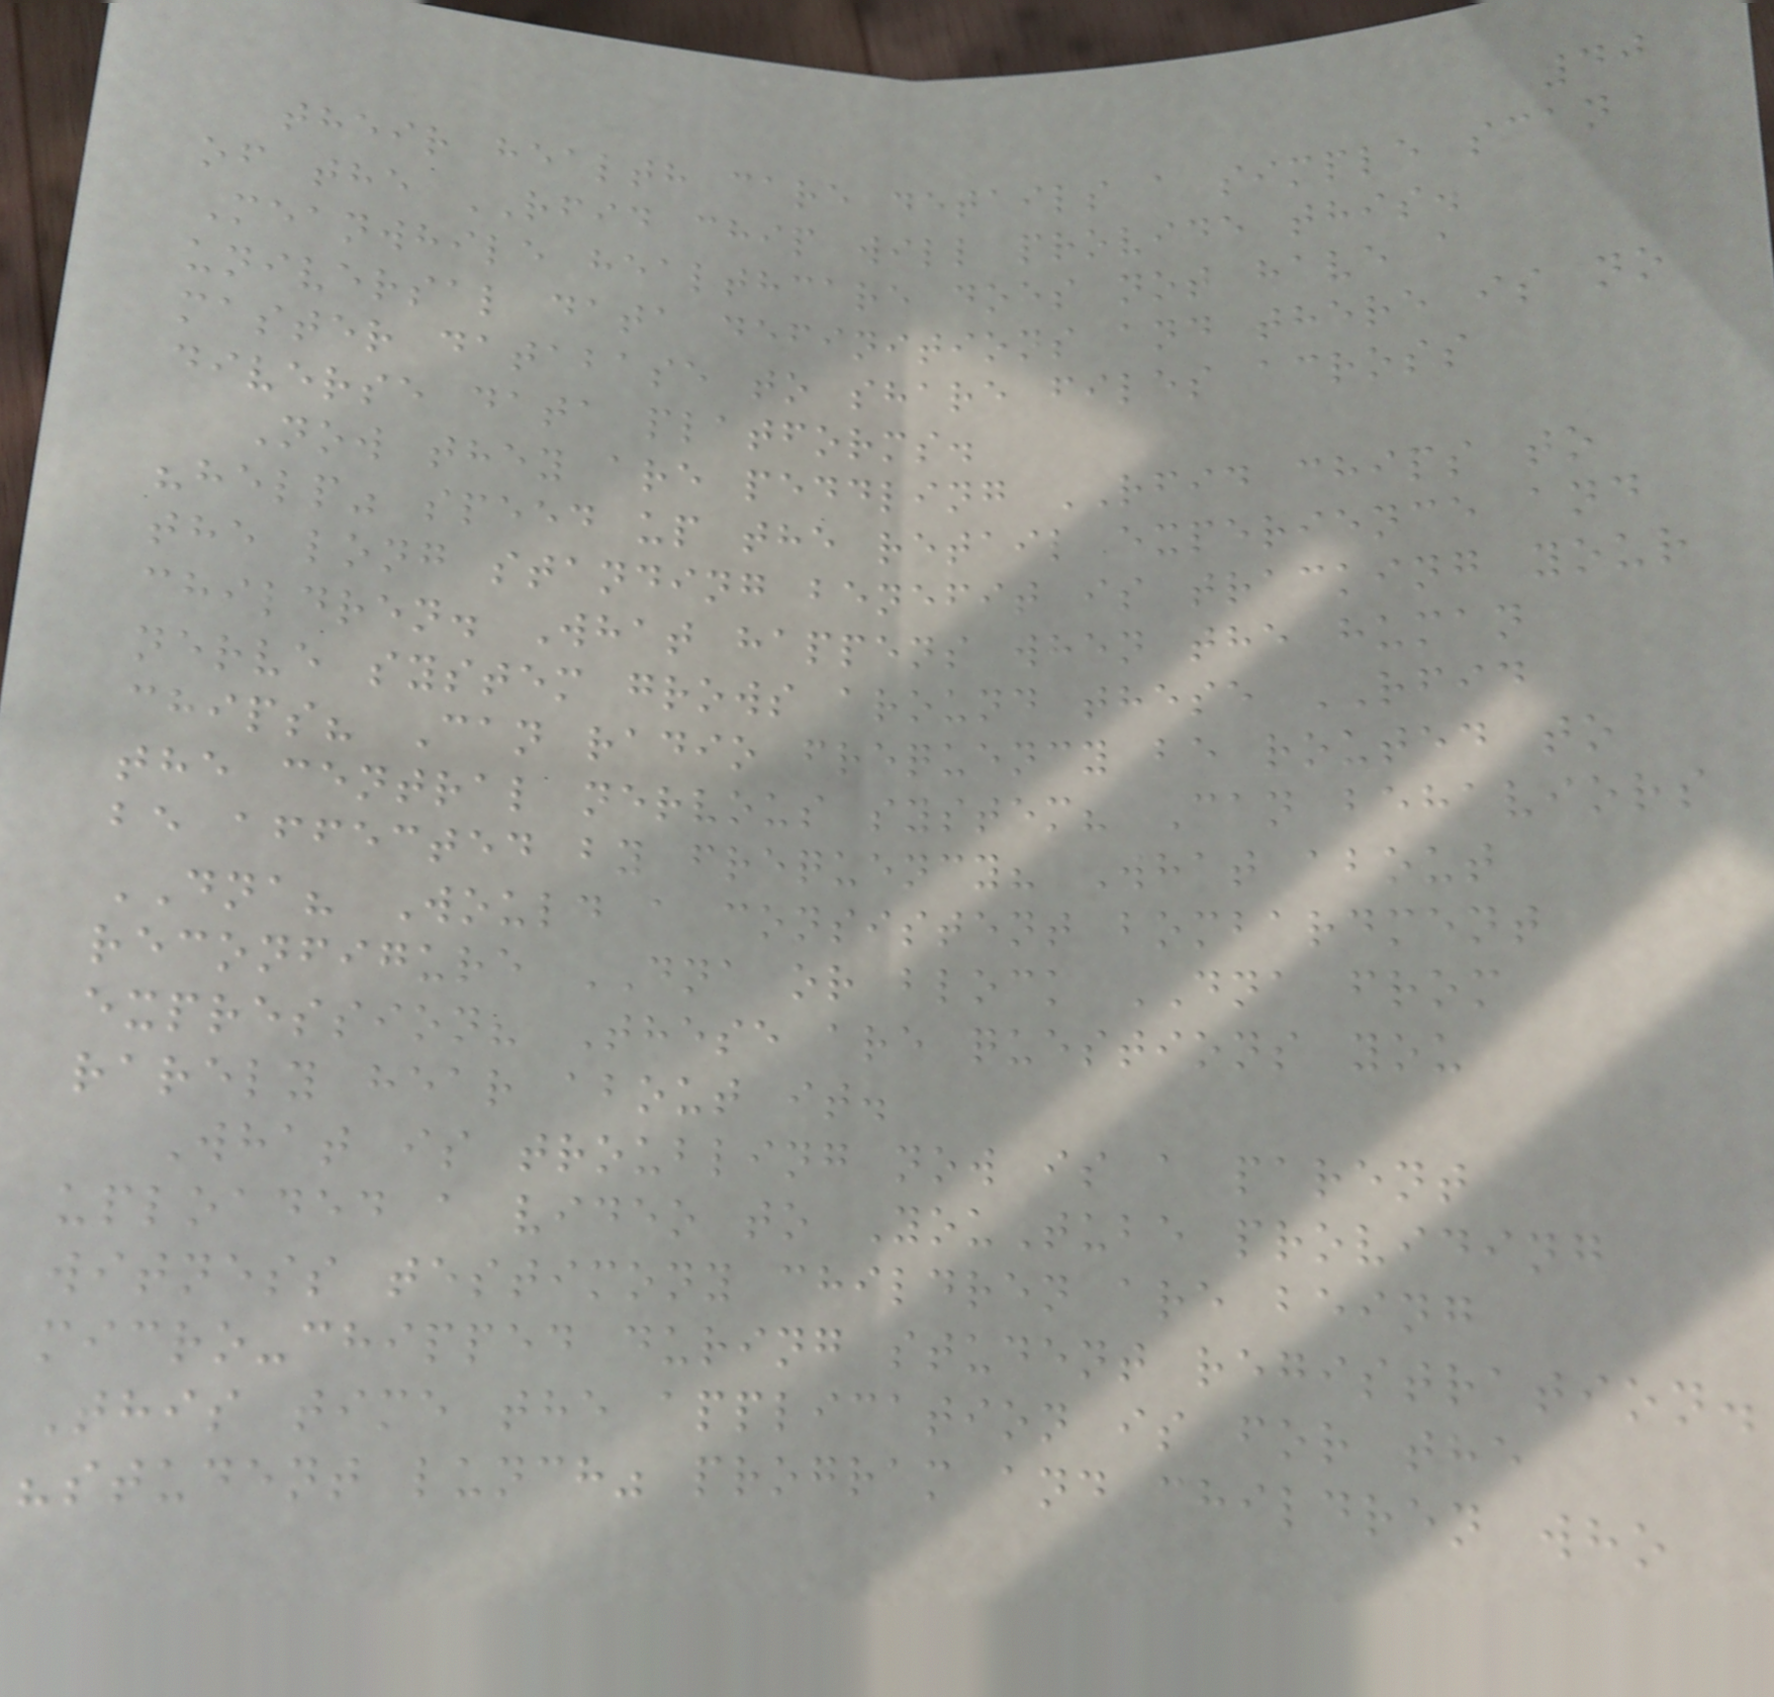40
their health care details a simple scan
of the RFID chip will provide this.
Meanwhile healthcare does not have a
universal data definitions and there is no
master database to share files across
diverse data platforms.
Now they are peddling RFID chips to
"help" speed up the retail experience and
the long standing benefit is tracking your
children. What happens when the human
nerve system grows around these RFID
chips? Can radio frequency be routed to
the central nervous system? Can behaviors
be affected by frequency? What about
DNA? Would a consistent bombardment
reconfigure DNA or block DNA from
expression? These are questions you
rarely hear about it.
What is troubling now is a parent
uploaded a video to YouTube providing
witness testimony children are being
micro-chipped during student registration.
This time the application is for the
"student lunch" program and children who
